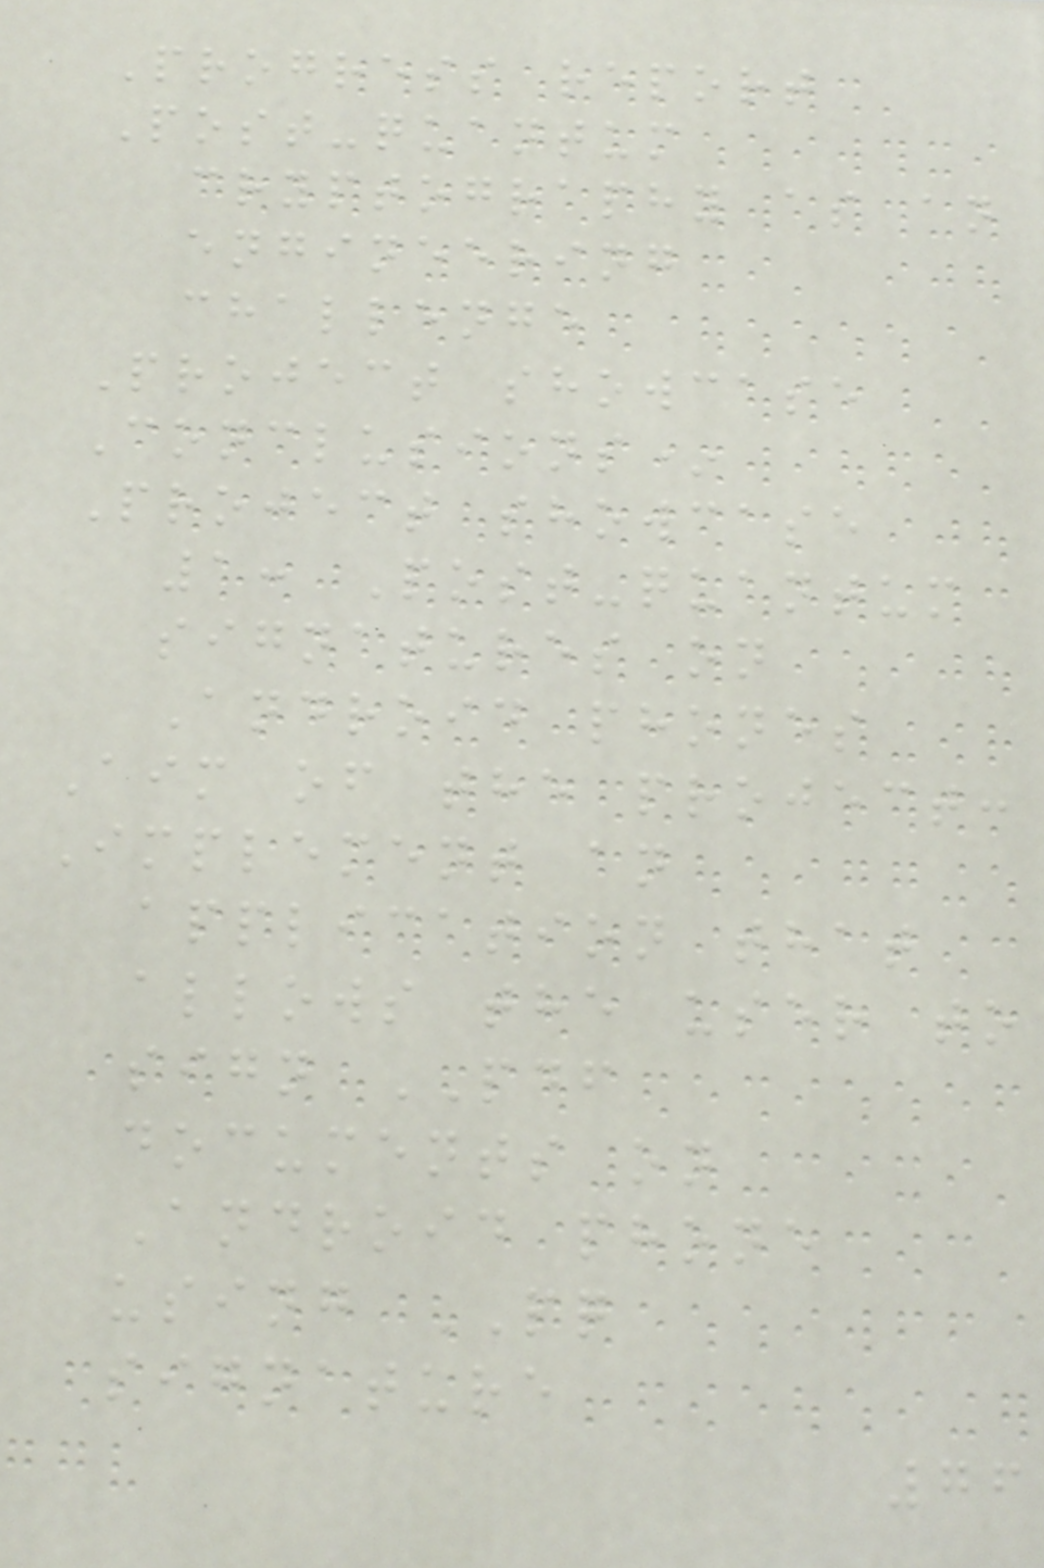Progress report
Post-quantum
cryptography as an
engineering
challenge
Project showcase
Conclusions*
Project showcase
1: Post-quantum
signatures on
Android phones
Aim of the project:
Implement an
application that
allows the user to
sign PDF
documents on
Android phone
using PQ
signature
76
